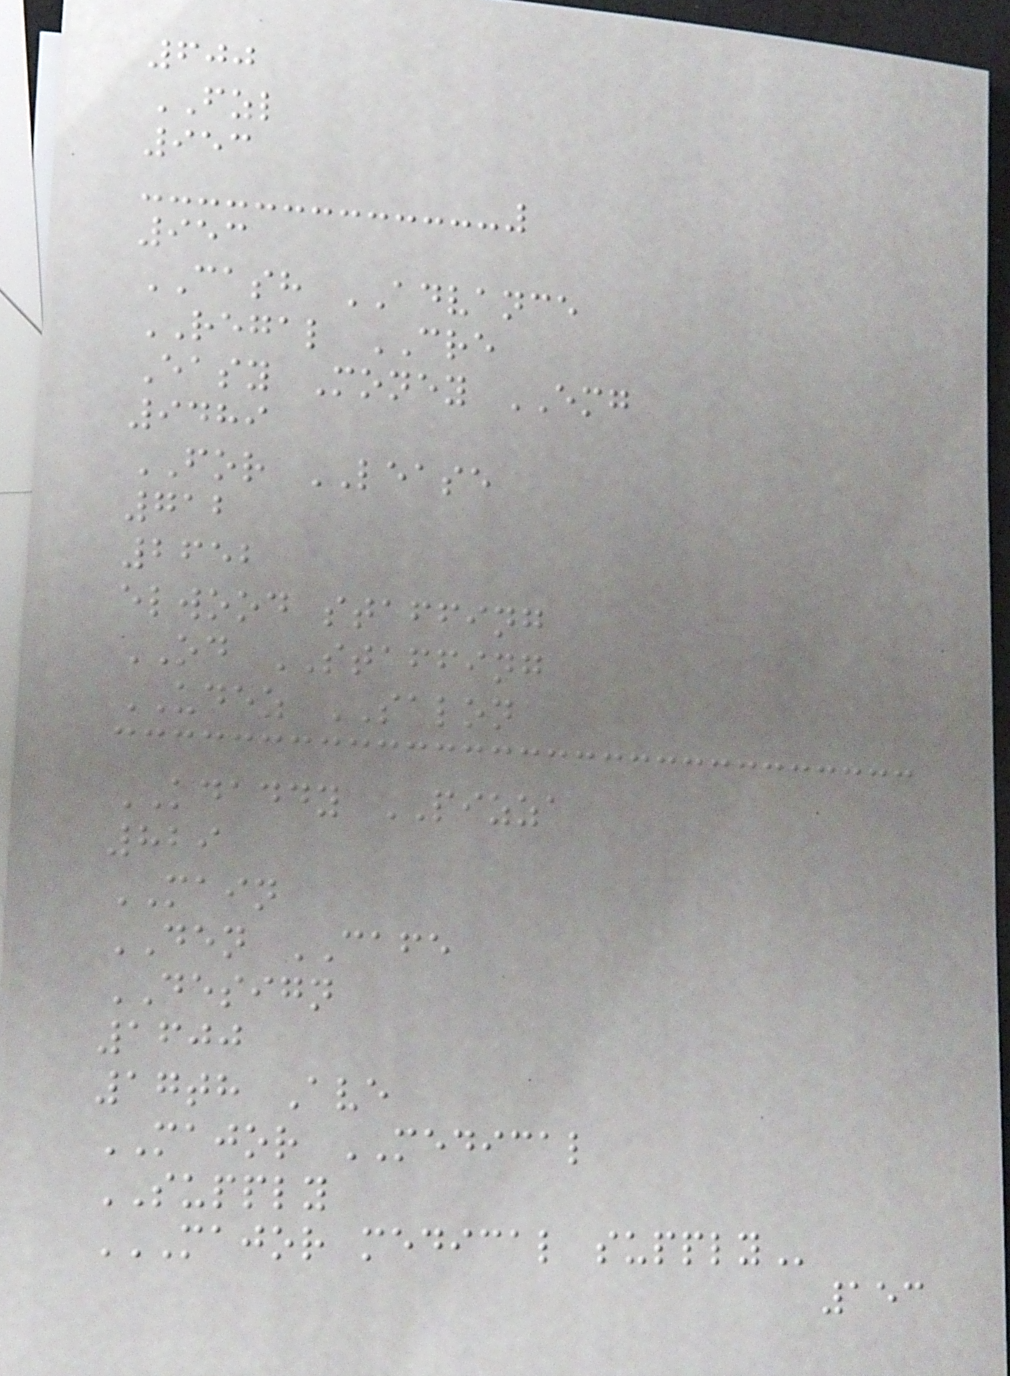600
FZL
953
953
CASH ADVANCE
REGAL CRE
Easy Money EMG
9489
FOR LEASE
712
2652
elwood staffing
OD STAFFING
UDEZ SALON
KDADDY PIZZA
829
MAIN
DEN CAFE
DESIGN
1600
17th Ave
MAJOR MEDICAL
SUPPLY
MAJOR MEDICAL SUPPLY
153
